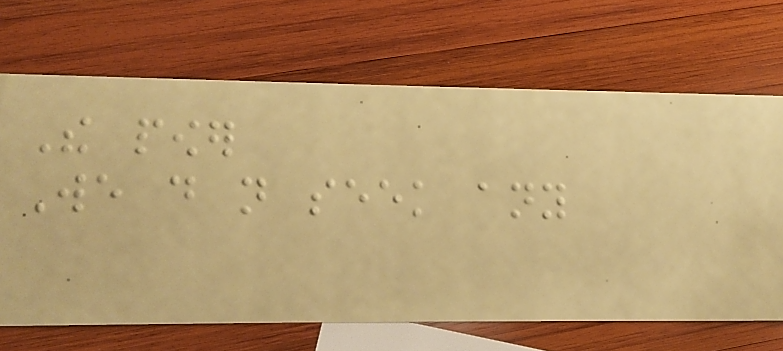The power
We do not seek any
